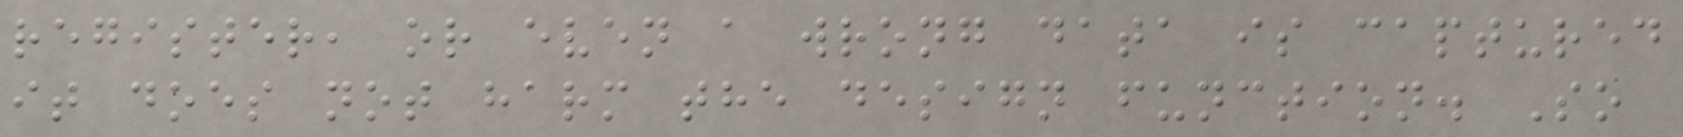register, or even a wrong data is captured
it does not harm the design function. So
